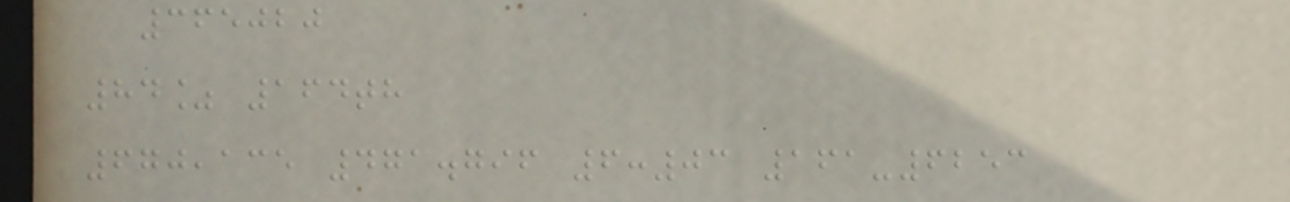365020
84% 164th
670,135 471.796 6:03 161-6253
